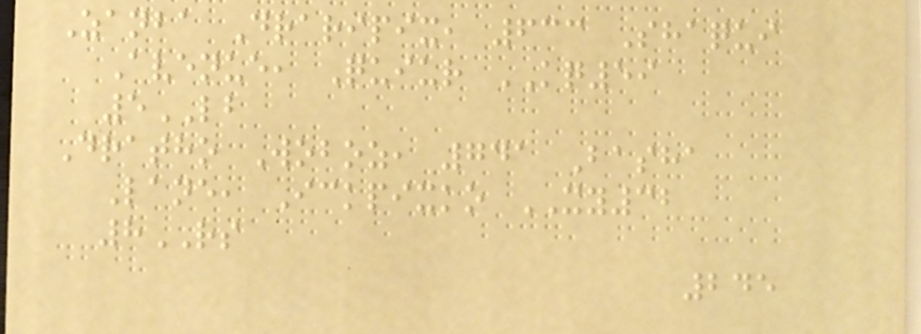Zanba Draripix, 633 Shaqui
Avenue, Quiur KQ59
5LB
Dratho Woboz, 741 Basha
Lane, Ickpixko XY32
8RS
245
